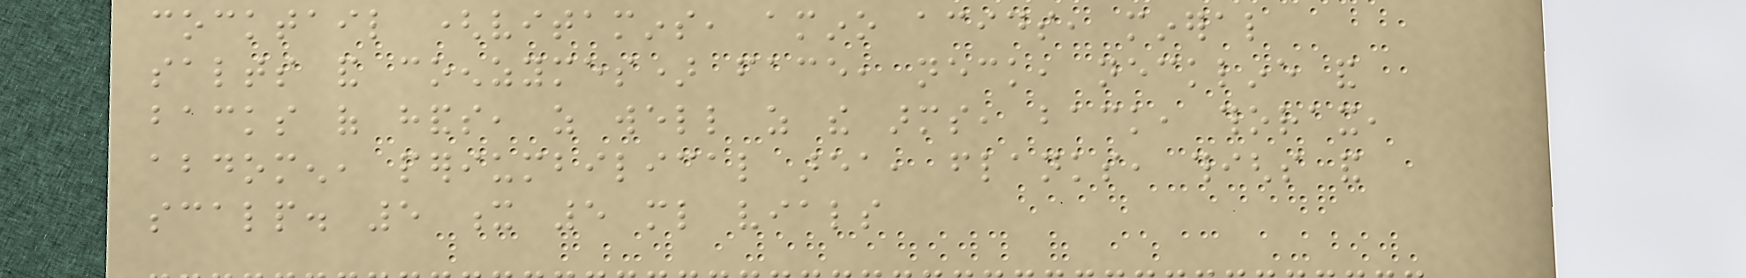cocktail (vitamins, amino acids, mineral
salts and coenzymes) face, neck, neckline and
backs of hands, as well as the arms, back, thorax,
abdomen, periumbilical area, flanks, thighs and
scalp. 5 x 5 ml vials
